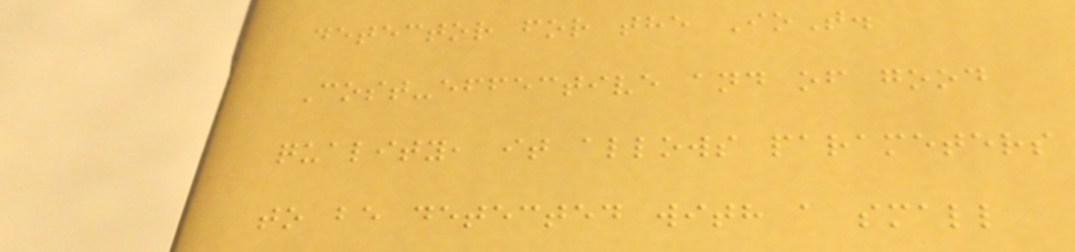detector for the IoT.
Cost-effective and of good
quality, it allows parameters
to be detected with a small
